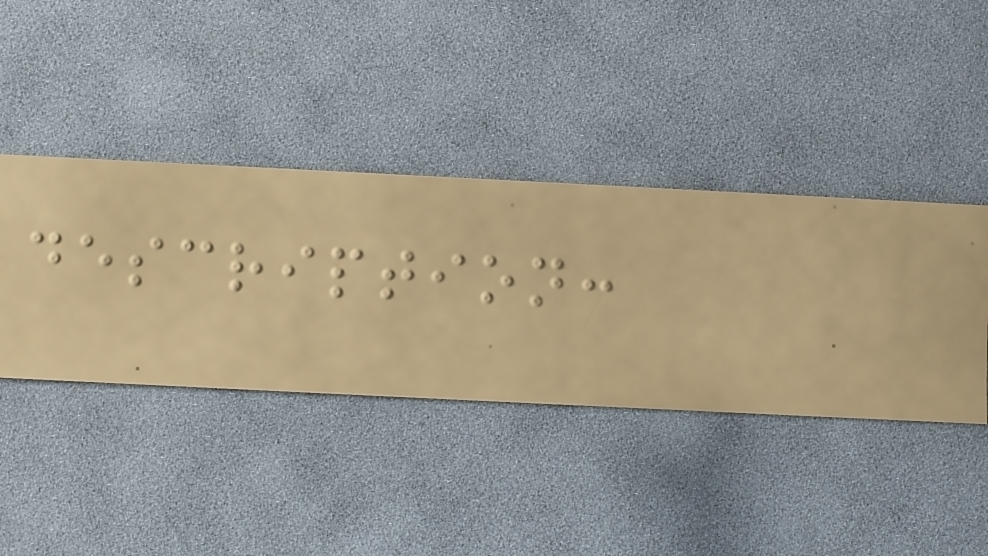description:
